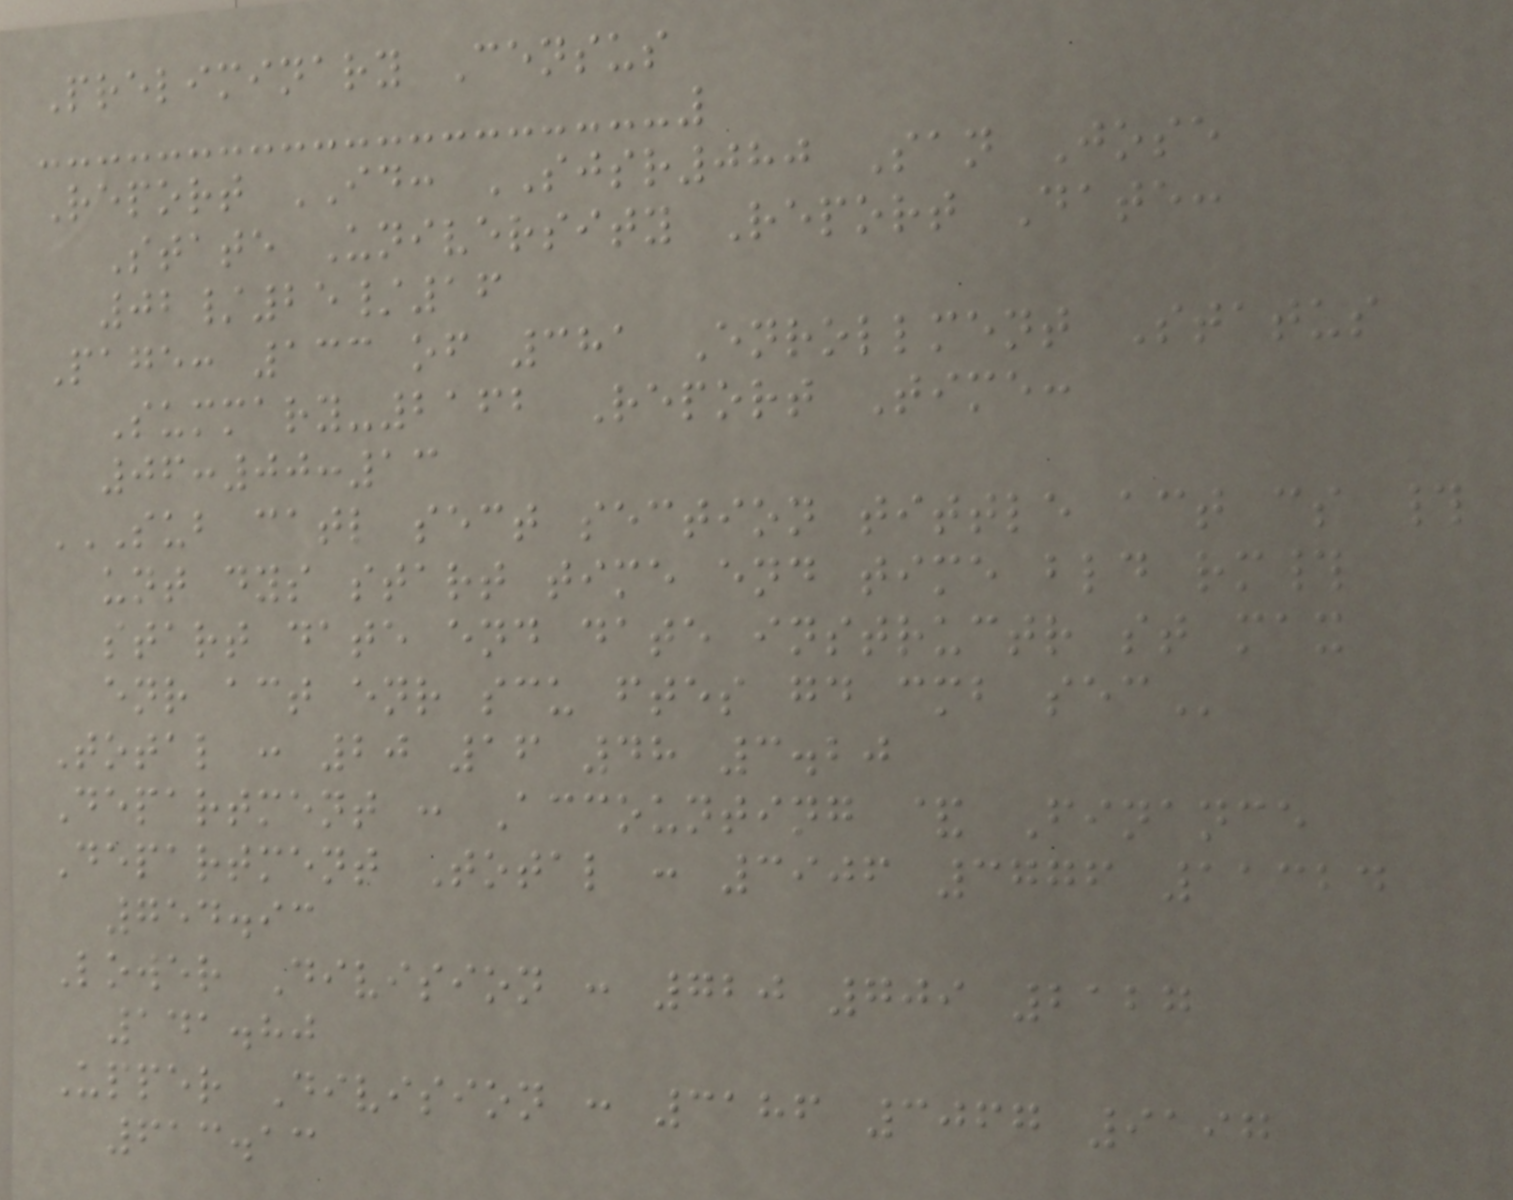Preliminary Census
Report ID: SJSR080 San Jose
State University Report Date:
02/25/16
Page: 133 of 381 Enrollment Status
Summary-2162 Report Time:
06:00:13
SUB CATL SECT SECTION TITTLE ACT CS #
UNT DYS START TIME END TIME BLD RM#
START DATE END DATE INSTRUCTR ST MAX
ENR ACT ENR SCU FTES GD CMB SEC
Total : 20 16 48 3.20
Department : Accounting & Finance
Department Total : 3906 3776 11324
754.93
Lower Division : 720 709 2127
141.80
Upper Division : 3186 3067 9197
613.13
